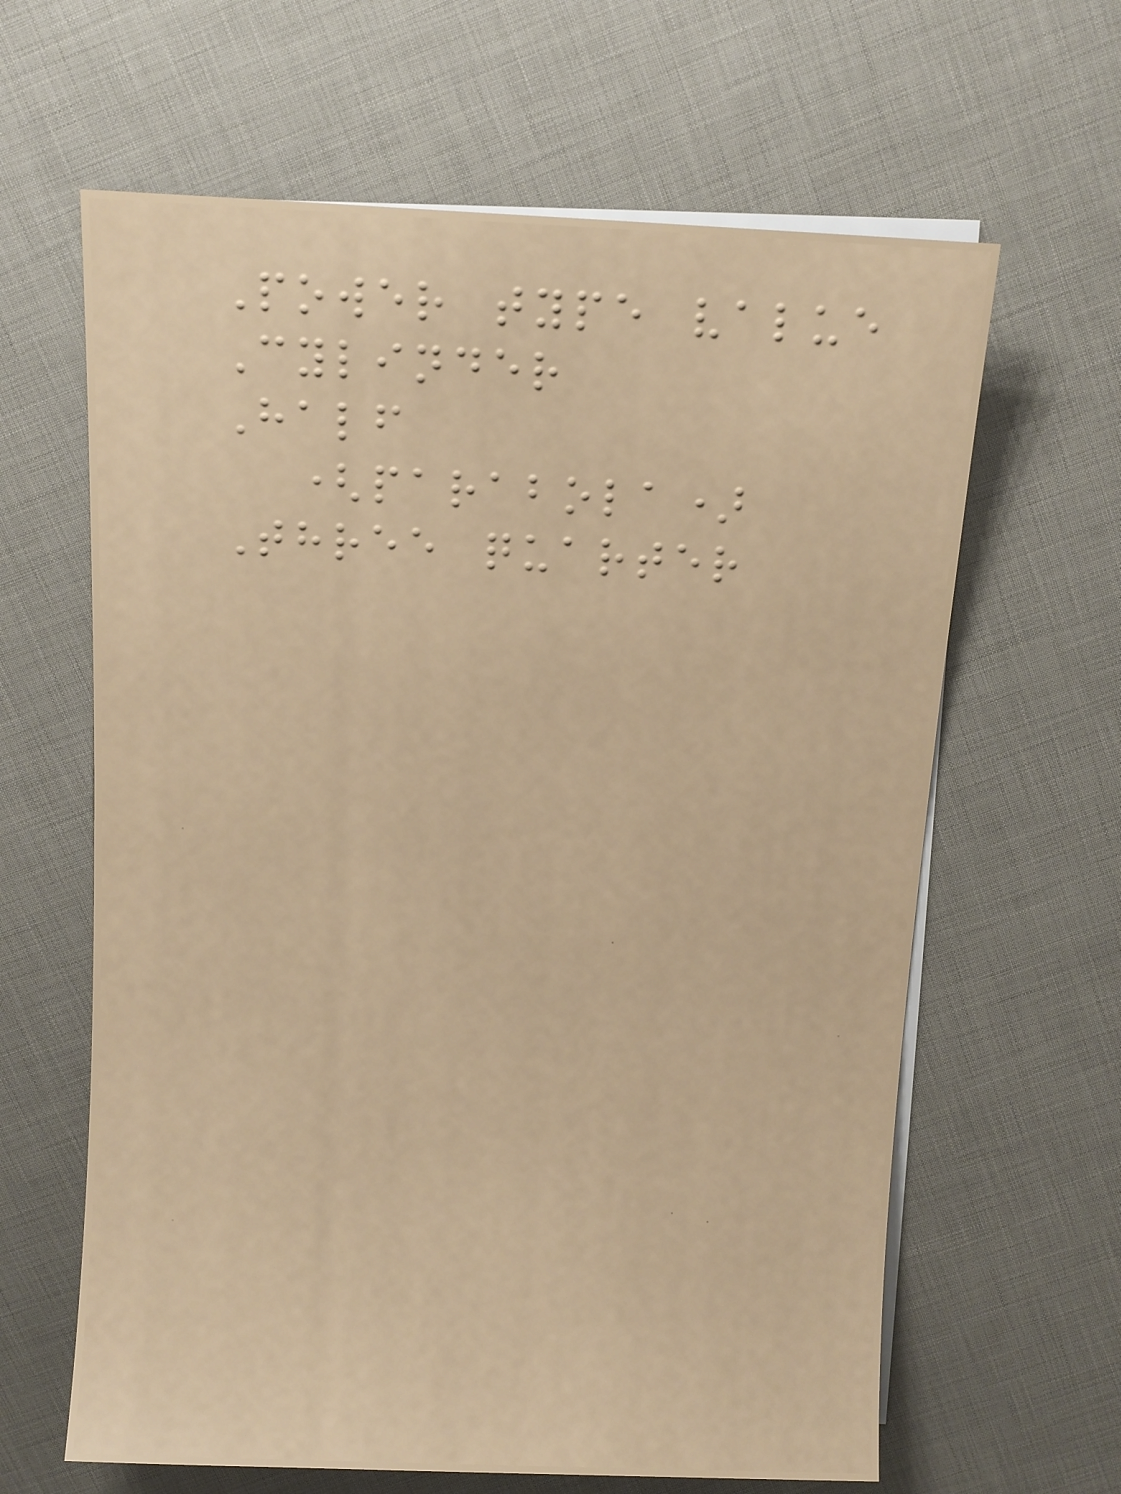Power type value
Cylinder
Half
(parabola)
Three quarter
